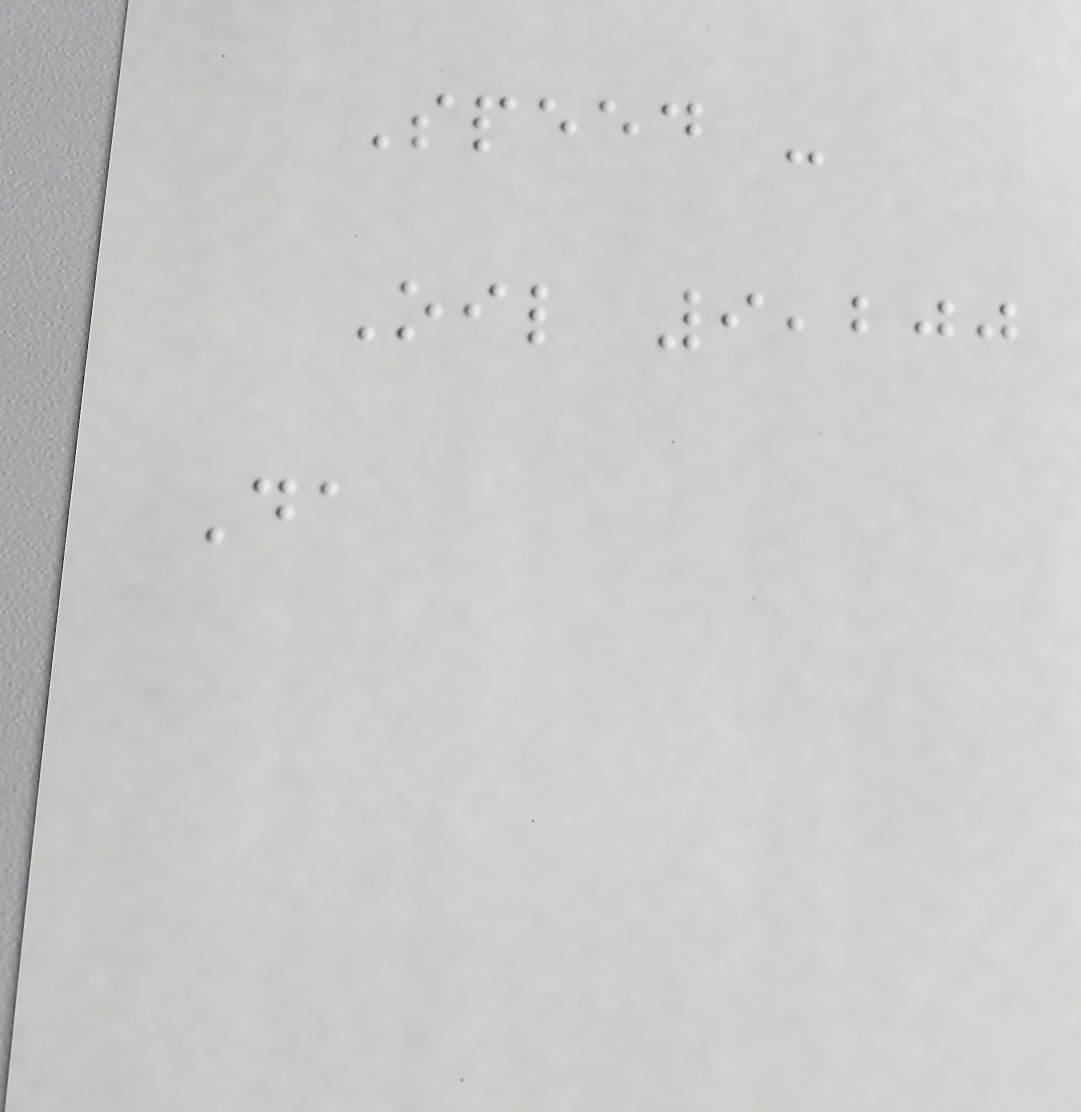Speed -
Oil 9,200
Da
